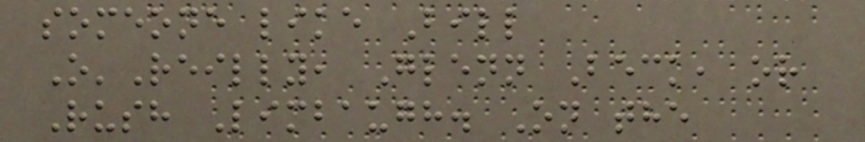someone like Bill
O'Reilly, Glenn Beck, or
Rush Limbaugh. On the
